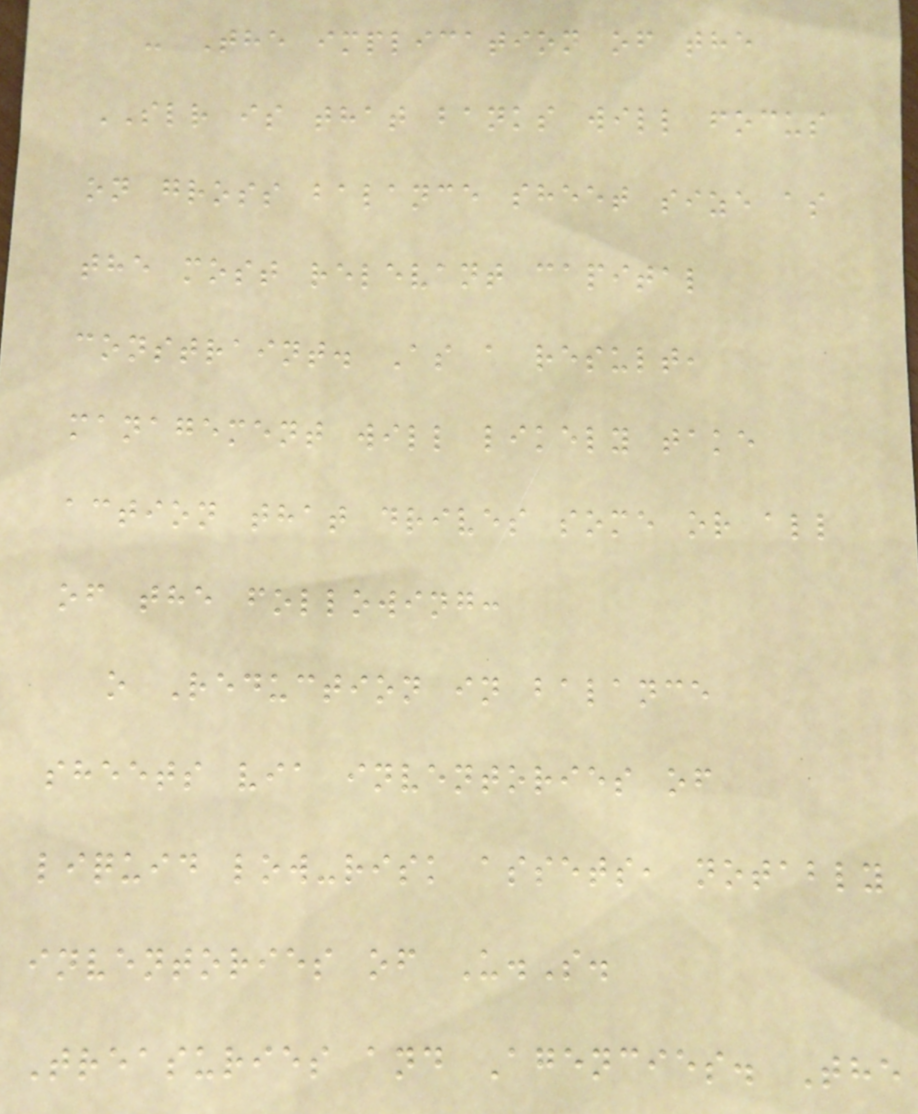- The implication of the
SLR is that banks will focus
on gross balance sheet size as
the most relevant capital
constraint. As a result,
management will likely take
action that drives some or all
of the following:
o Reduction in balance
sheets via inventories of
liquid low-risk assets, notably
inventories of U.S.
Treasuries and Agencies. The
